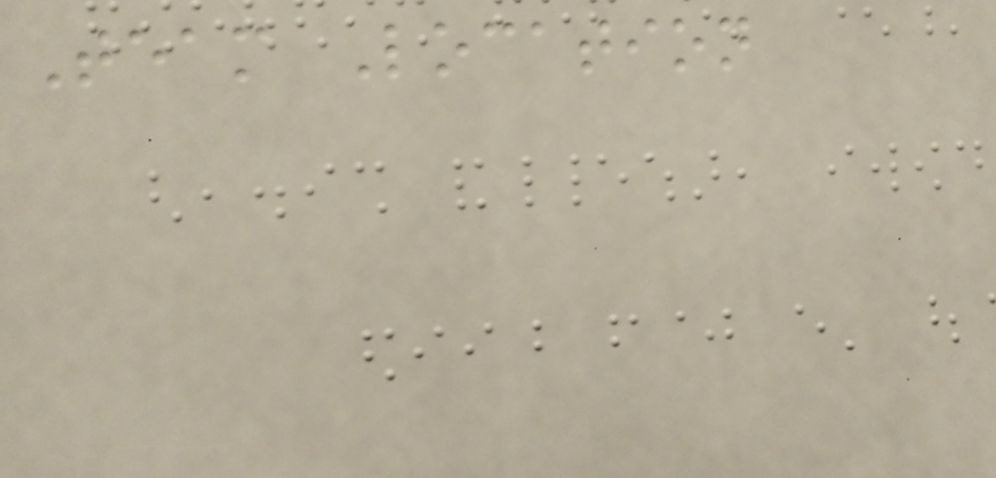Team Location
